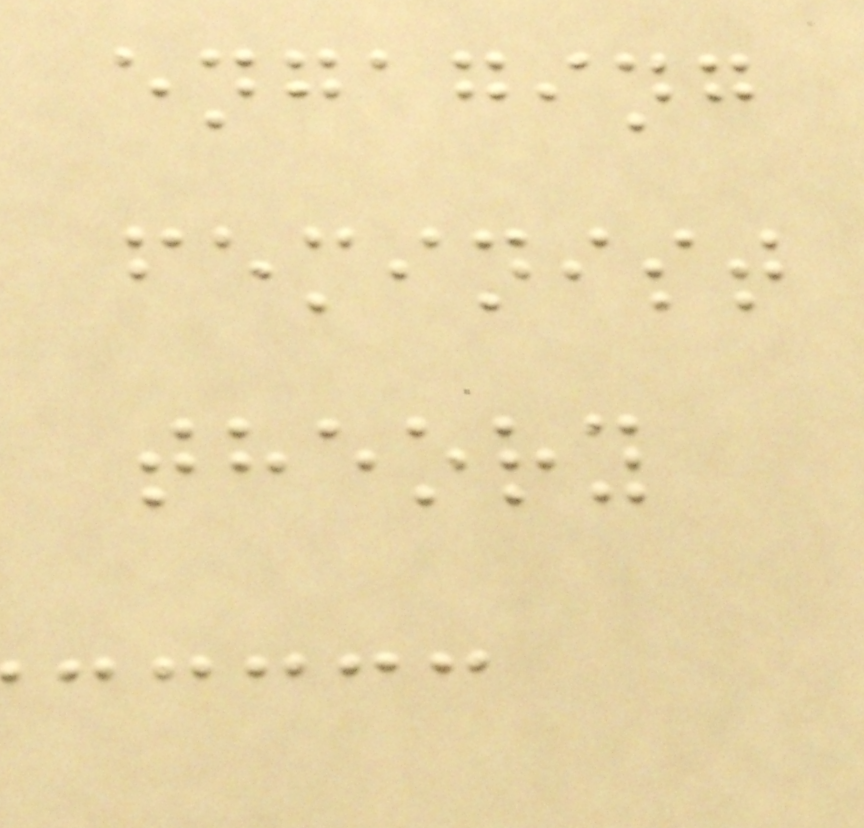engaging
feminist
theory
